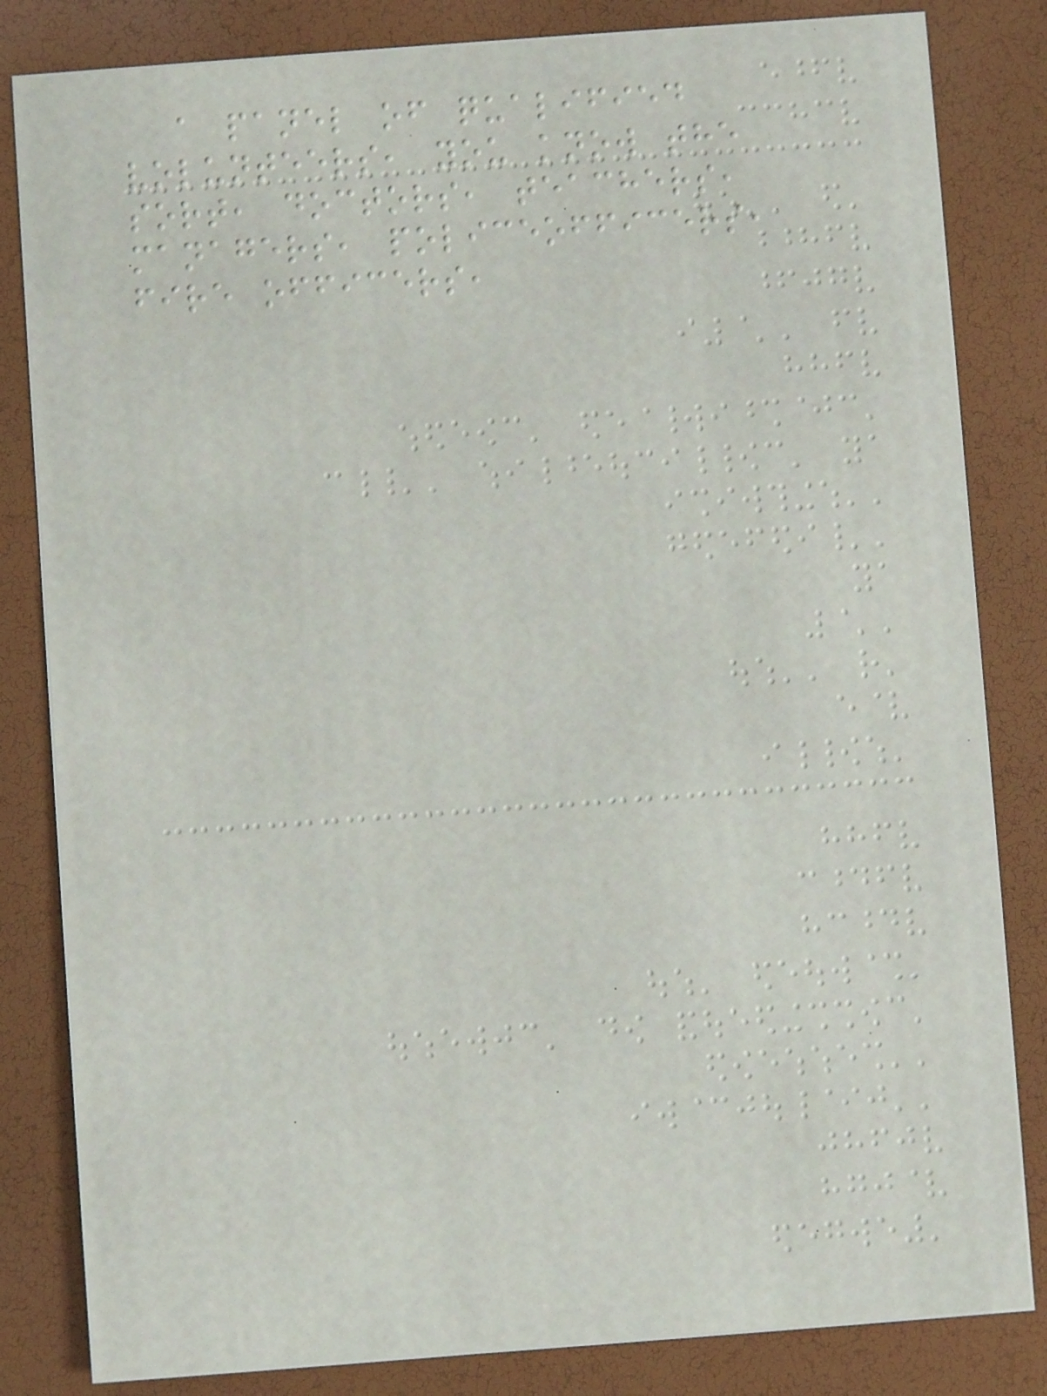a panel of qualified
volunteers, you know the
sort, doctors, teachers,
managers, policeofficers,
fire officers,
